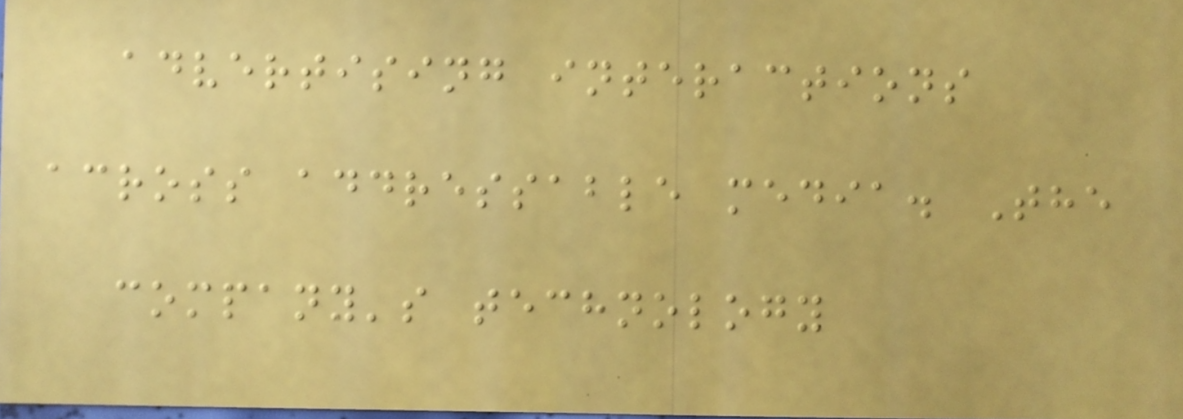advertising interactions
across addressable media. The
company's technology
